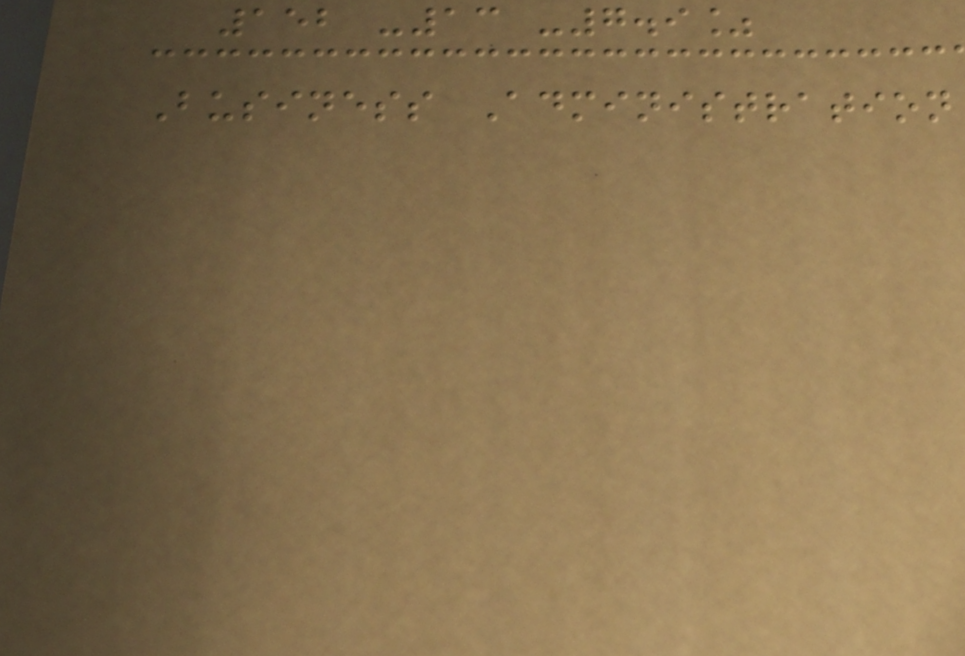152 -13 -7.9%
Business Administration
